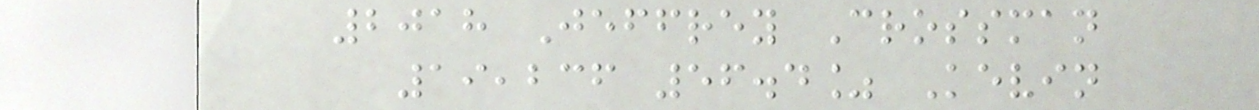2018 Jeffrey Crossman
19,236 56.4% Kevin
